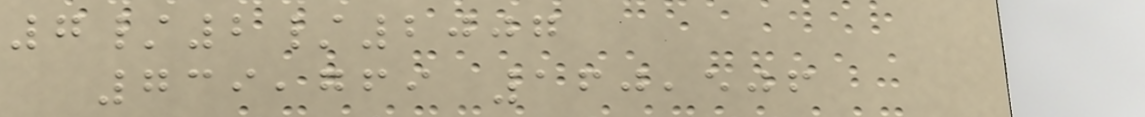7/2/2007
739,769 160,506
